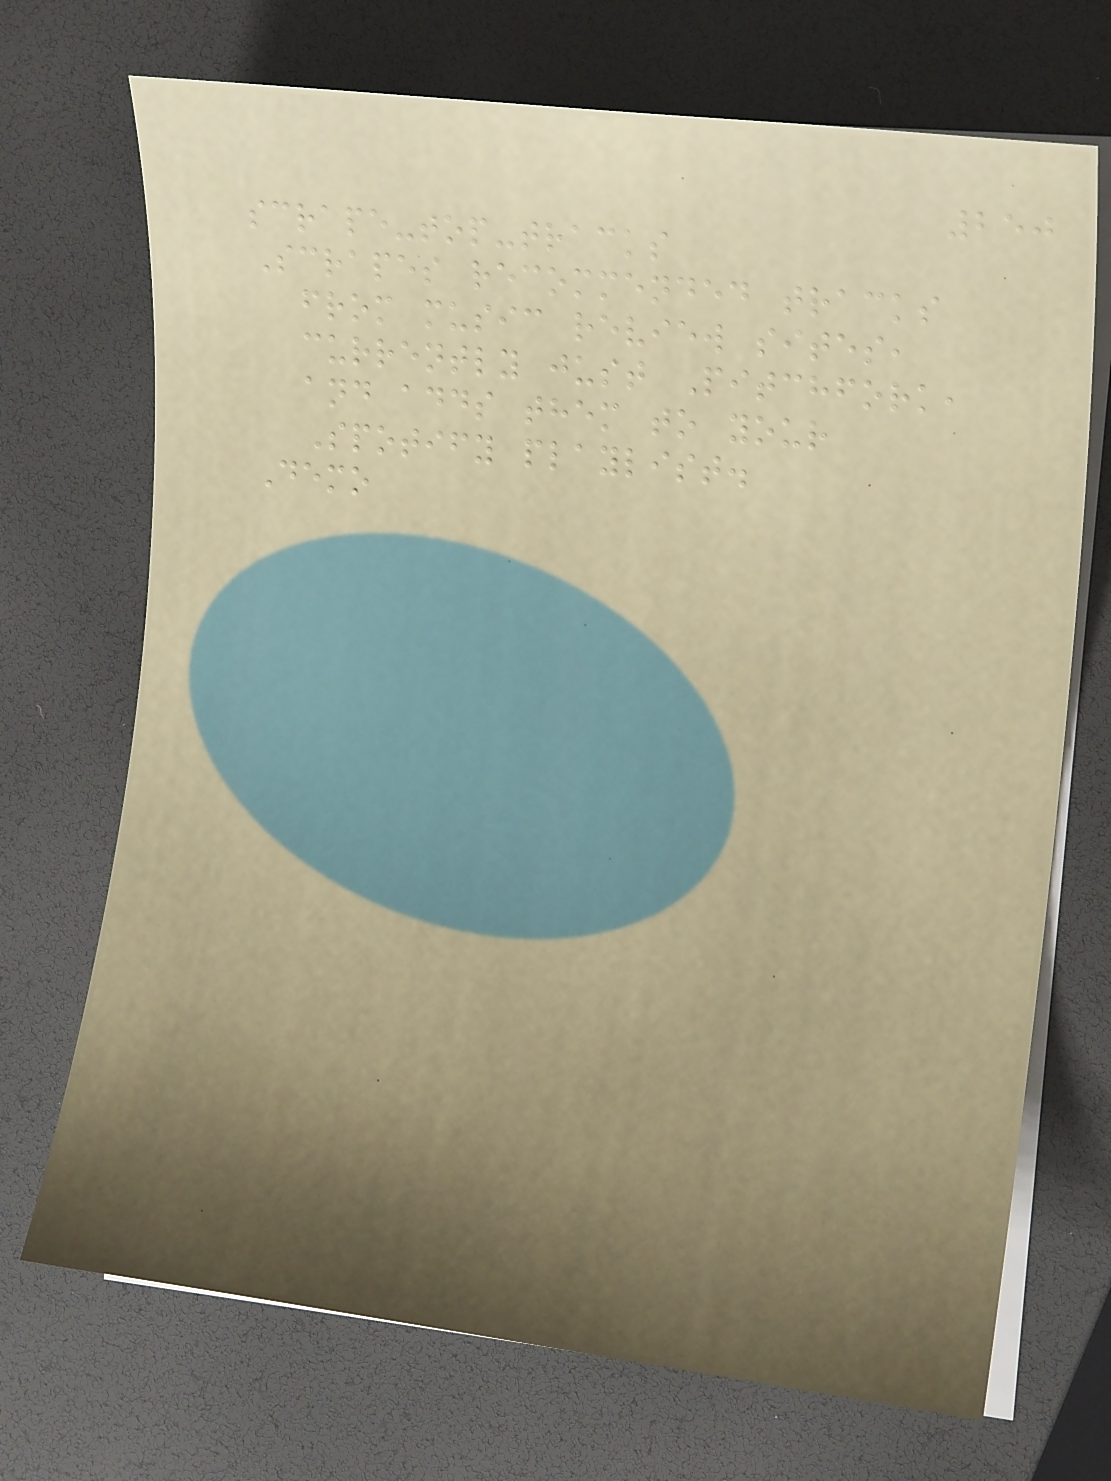250
scrape-top-tracks
Scrapes recommended tracks
from music review sites,
currently just Pitchfork,
and adds them to your
Spotify playlist.
Demo
